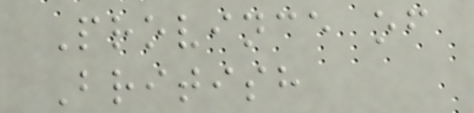Province of
British
